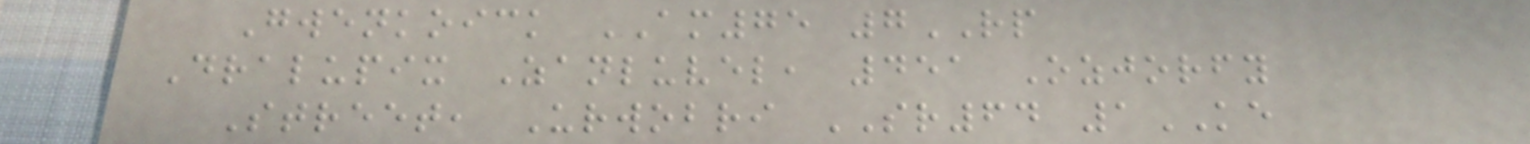Gwenkoick AM75 7RP
Dralupix Zanluvel, 451 Ozjorfy
Street, Urwobri SR64 1KE
